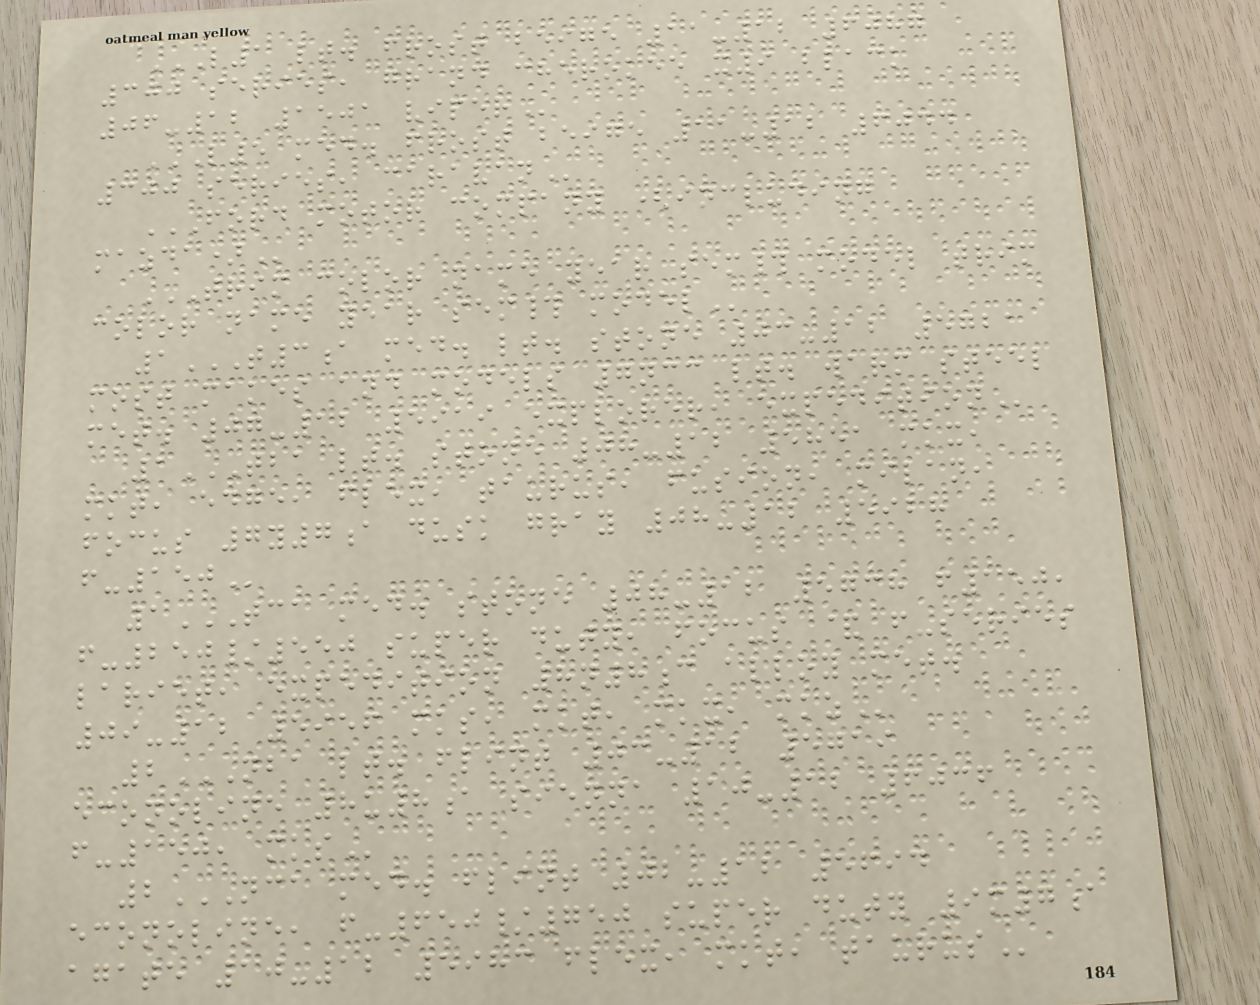L1 LT. FROST BEIGE 11-12 6087
300 SERIES, GRAND CHEROKEE X9 BLACK
06-12 1501 VIPER
L5 MED. FROST BEIGE 11-12 6044
300 SERIES, CARAVAN
FORD MOTOR COMPANY (INCLUDING
MAZDA)
TRIM COLOR NAME YEAR SEM# MODEL TRIM
COLOR NAME YEAR SEM# MODEL
1T3A MED. LT. STONE 03-12 5721
MOST MAKES AND MODELS 7NCC LT. WARM STEEL
MET. 07-12 5919 EXPLORER, EXPEDITION
1TBA LT. STONE 08-12 5851 MKX,
MKT, EDGE, FLEX, TAURUS, FUSION, MILAN,
FOCUS 7Y7A DUSK GRAY 08-12 5928
F-150
1TCA MED. STONE 08-12 5738 F150,
F-250/550 SUPER DUTY, FOCUS & F-SERIES
LARIET, EXPEDITION 8N8C ALLOY MET.
09-12 5956 MKS, MKT, MKX, MKZ
2NBA LT. FLINT 03-12 5719
ECONOLINE 8U8A SIENNA 10-12 6036
F-150, MKS
2NCA MED. FLINT 02-12 5694
ECONOLINE, F-650/750 SUPER DUTY 9M7A
AGATE 10-12 5983 FLEX, MKT, TAURUS
